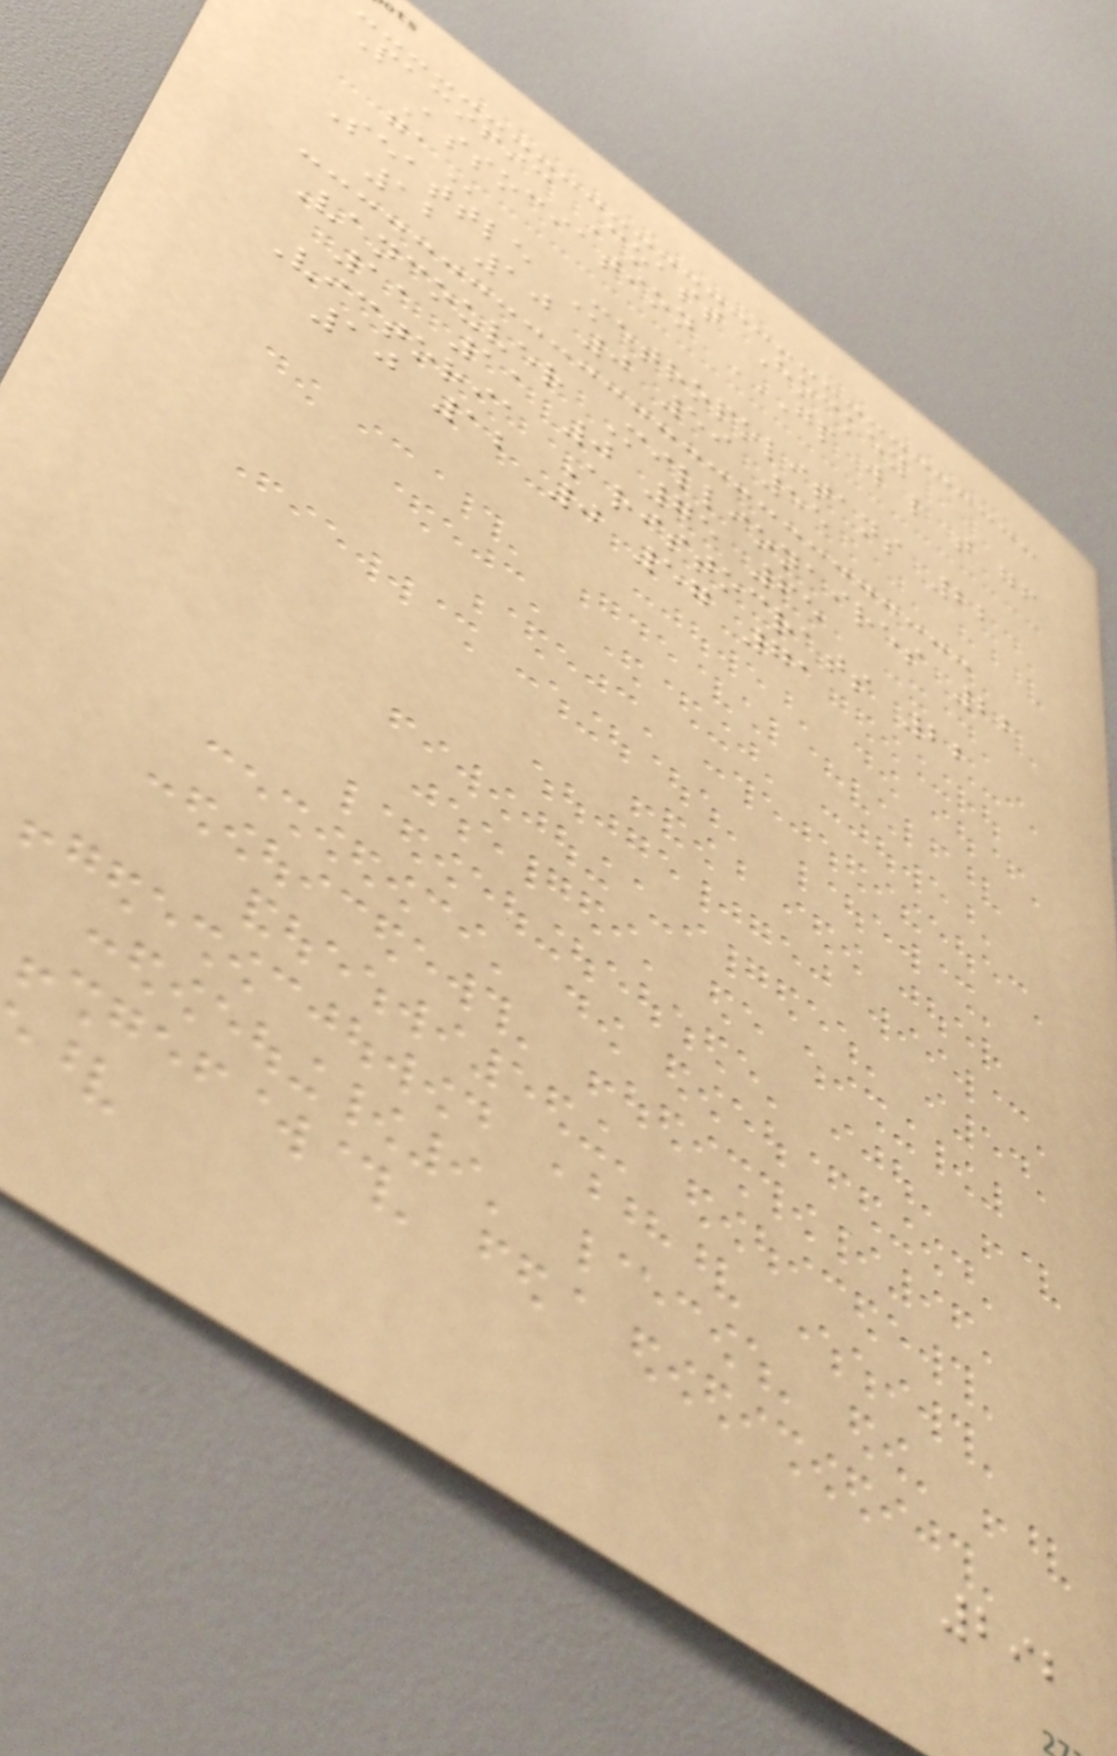Pacific Coast Hockey
Association GP W L T GF
GA
Seattle Metropolitans 22
12 10 0 59 55
Vancouver Millionaires 22
11 11 0 75 65
Victoria Aristocrats 22
10 12 0 57 71
292
